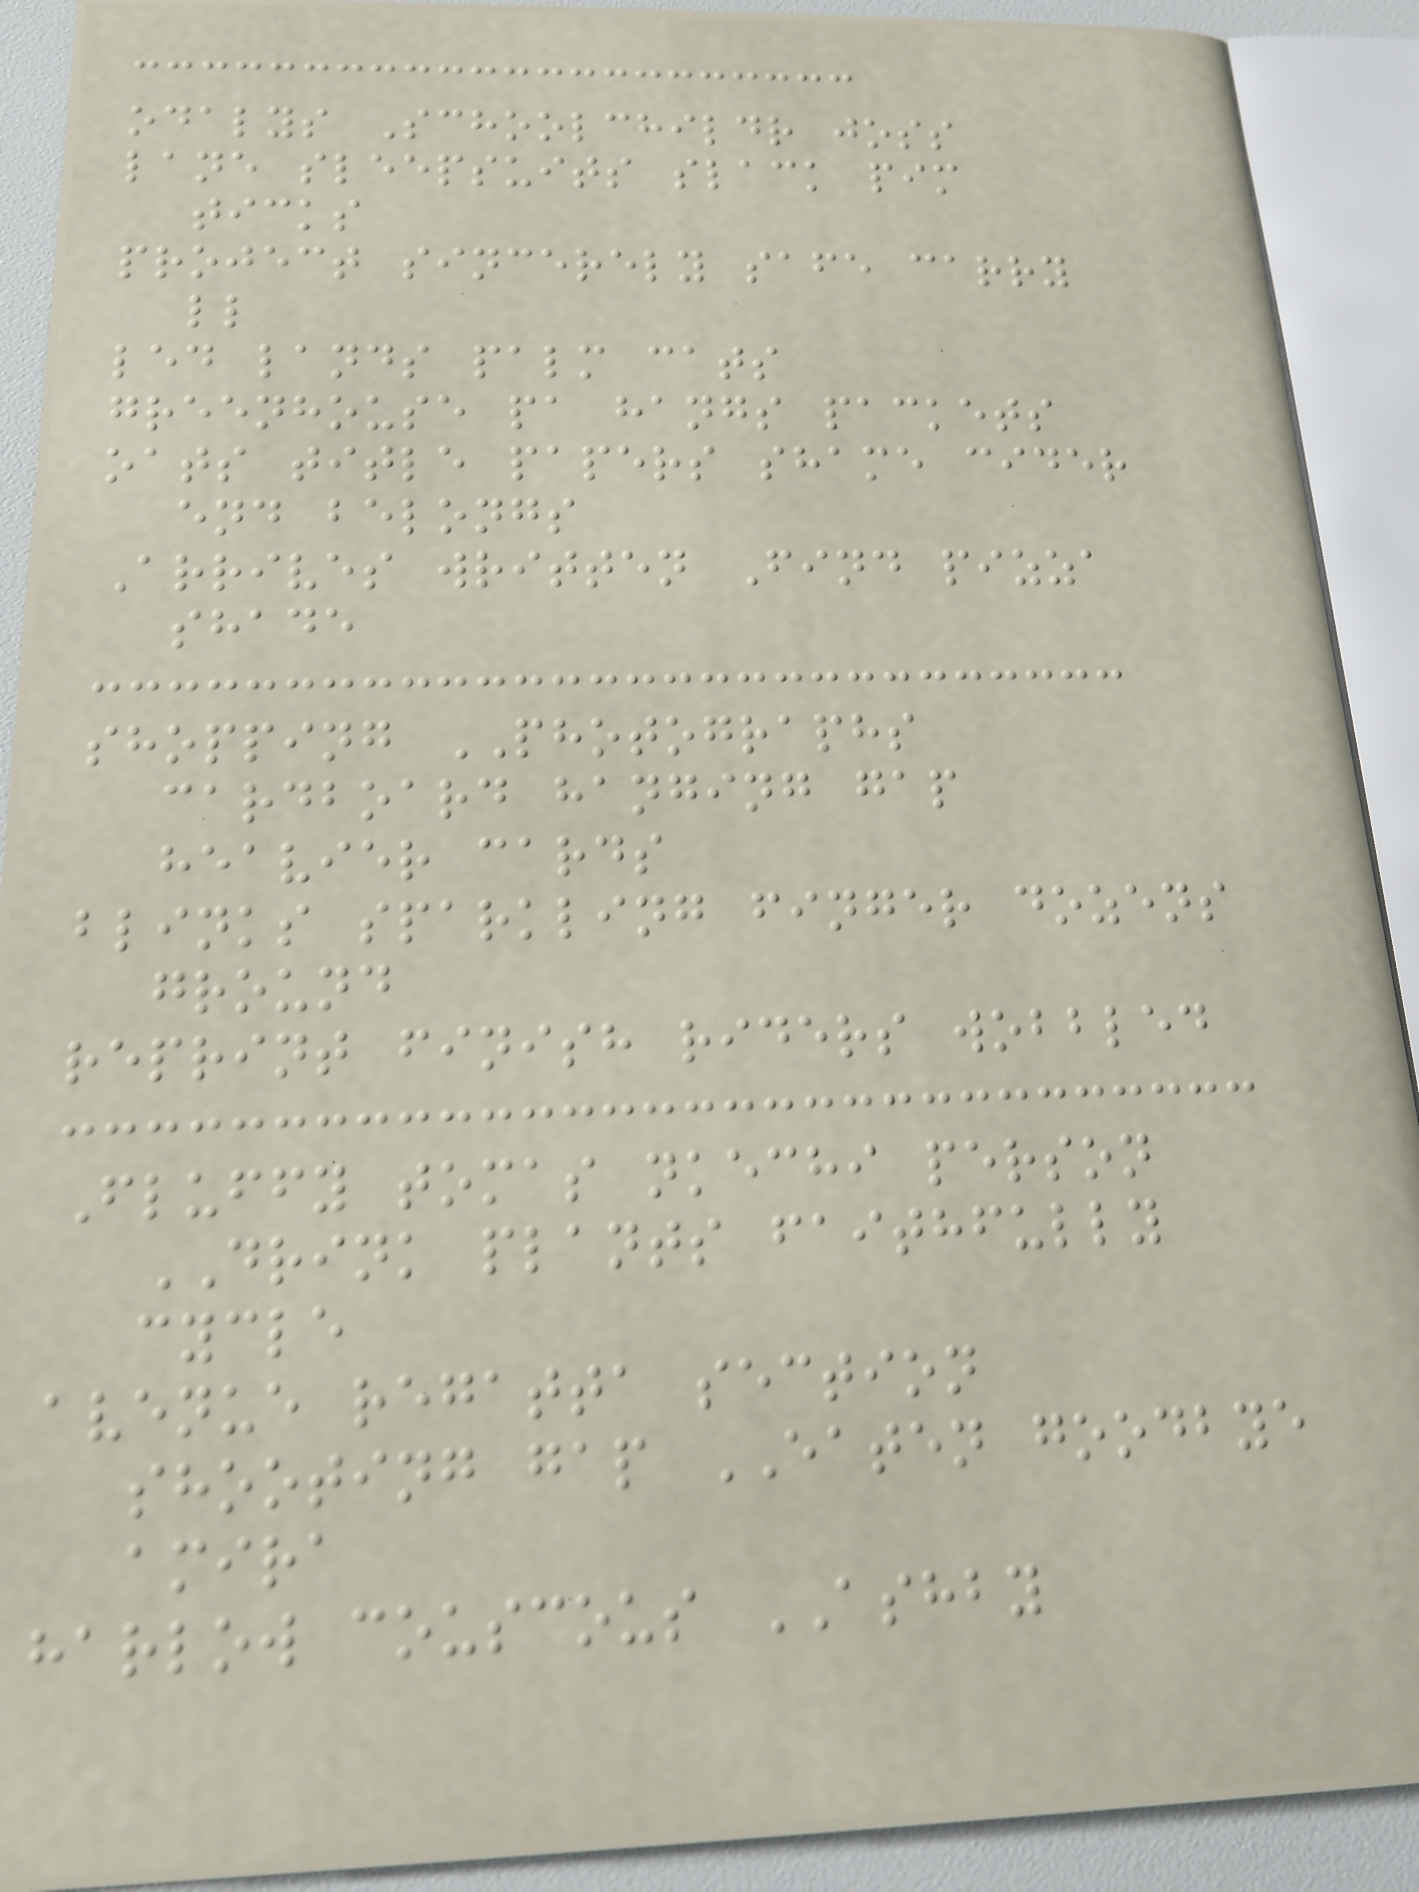odalys Schoolchildr joss
lane sleepsuits slack pim
ticks
project sincerely safe carry
ll
led lands palm cats
greenhouse pa hangs packets
oats title papers shame cider
end belongs
Arrives written Find pizza
shade
shopping PHOTOGRAPHS
cardboard hanging gap
heavier cards
blinks sparkling finger dozens
ground
reprint finish riders wobbled
Fluffy tomas nkechi person
DRINK plants faithfully
cycle
avenue regatta section
shooting gap EATEN goodbye
amira
harlow couscous ASHBY
